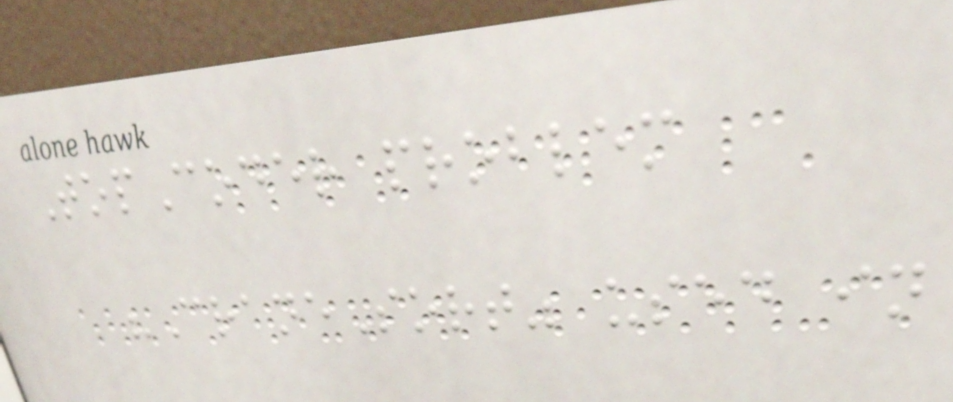TopCoder problem
"CraneSort" used in
